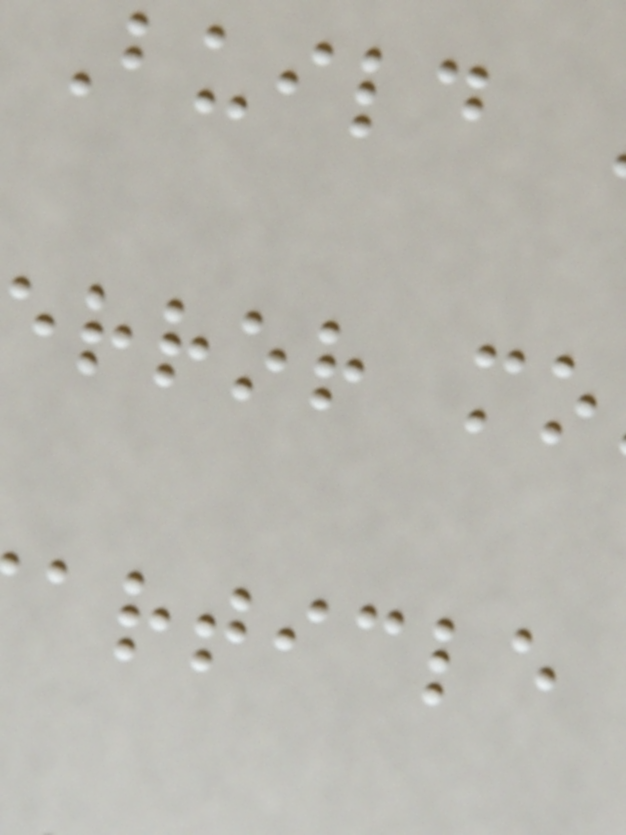rror mo
article
